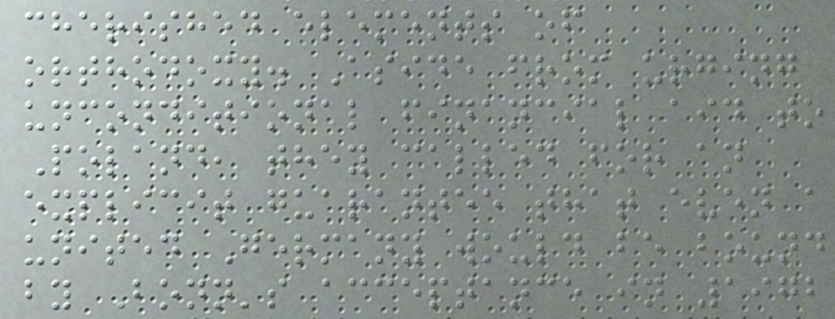cherished elements of
orthodoxy. Aside from urging
unconditional financial aid to
Poland, they called for an
explicit guarantee that even a
united Germany would be bound
by Bonn's acceptance in 1972
